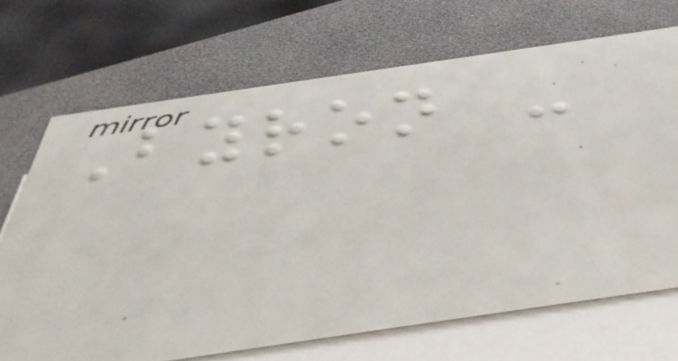Byron -
